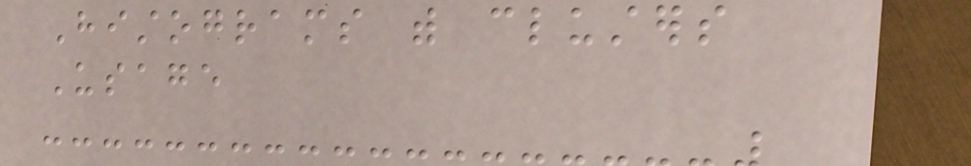Histograms with clusters
Usage
